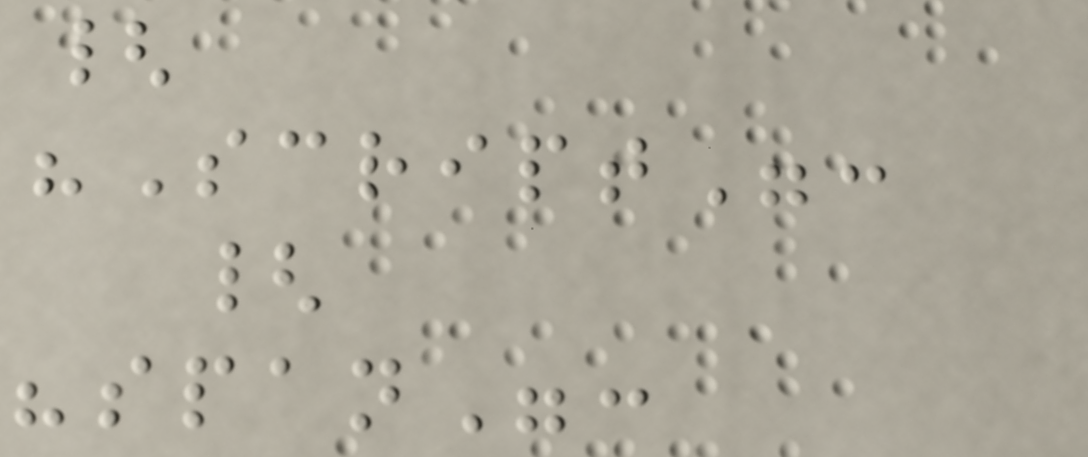{
"Script":
{
"span":
